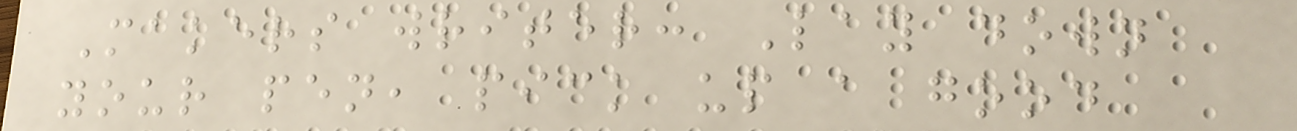Makers writer: Lay down
your pen, pick up a good
